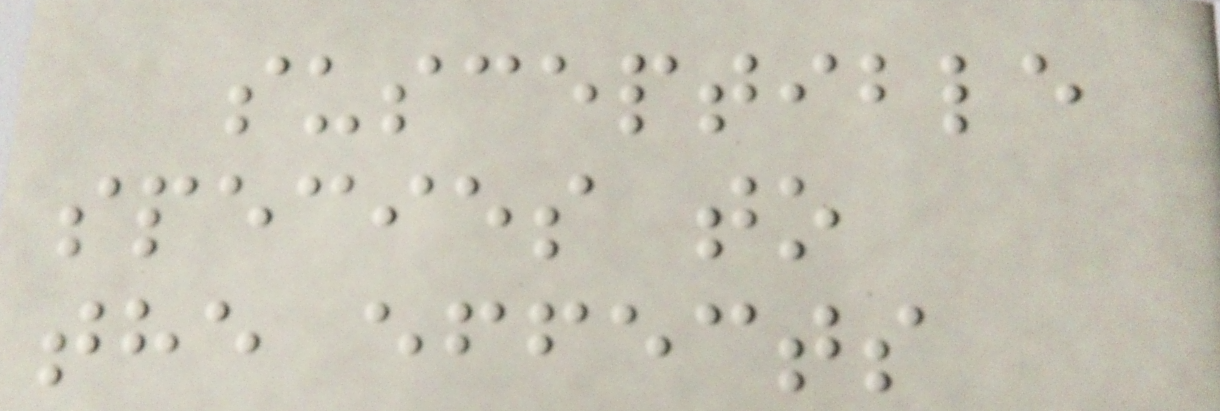susceptible
species to
the effects
